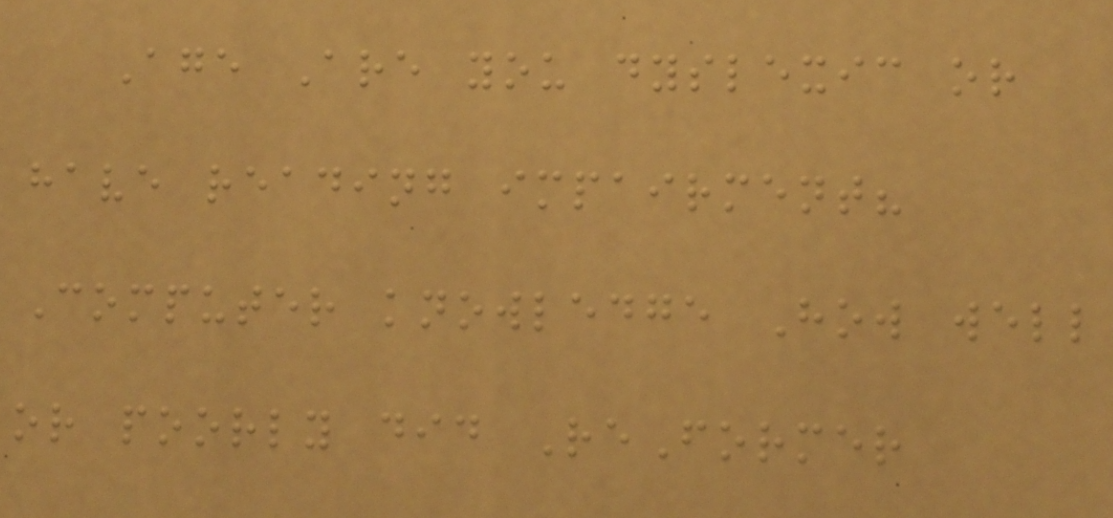Age Are you dyslexic or
have reading impairment?
Computer knowledge How well
or poorly did ReFormer
